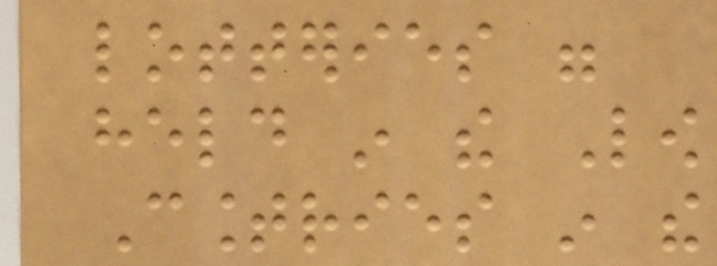lotteries were
held in the Low
Countries in the
